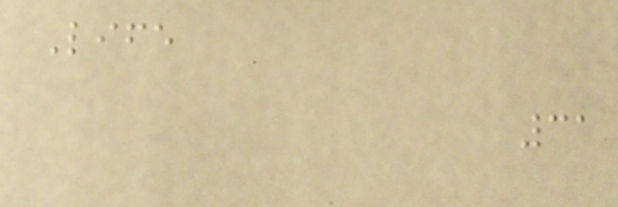Life
31
